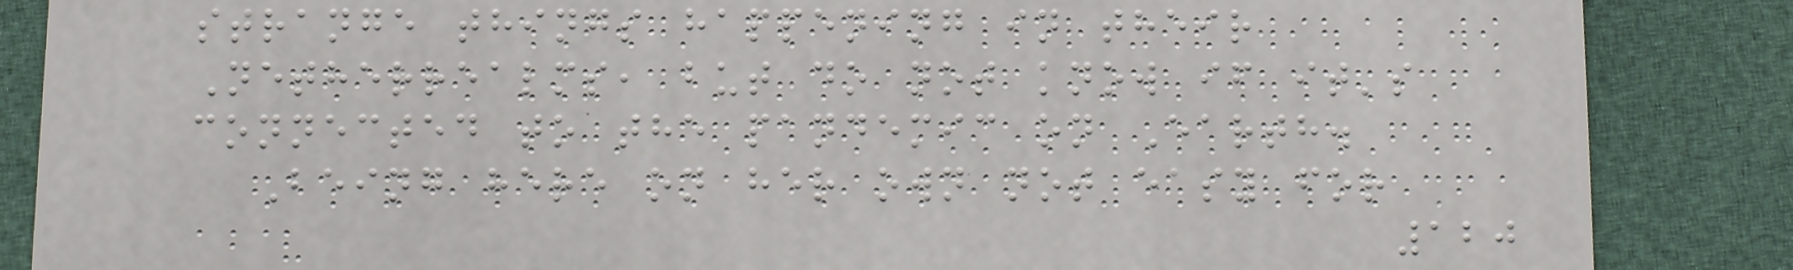strange things happening in their
Netherrealms, but do not know if it's
connected to the pandemic on Earth.
Being here on her own not easy for
120
